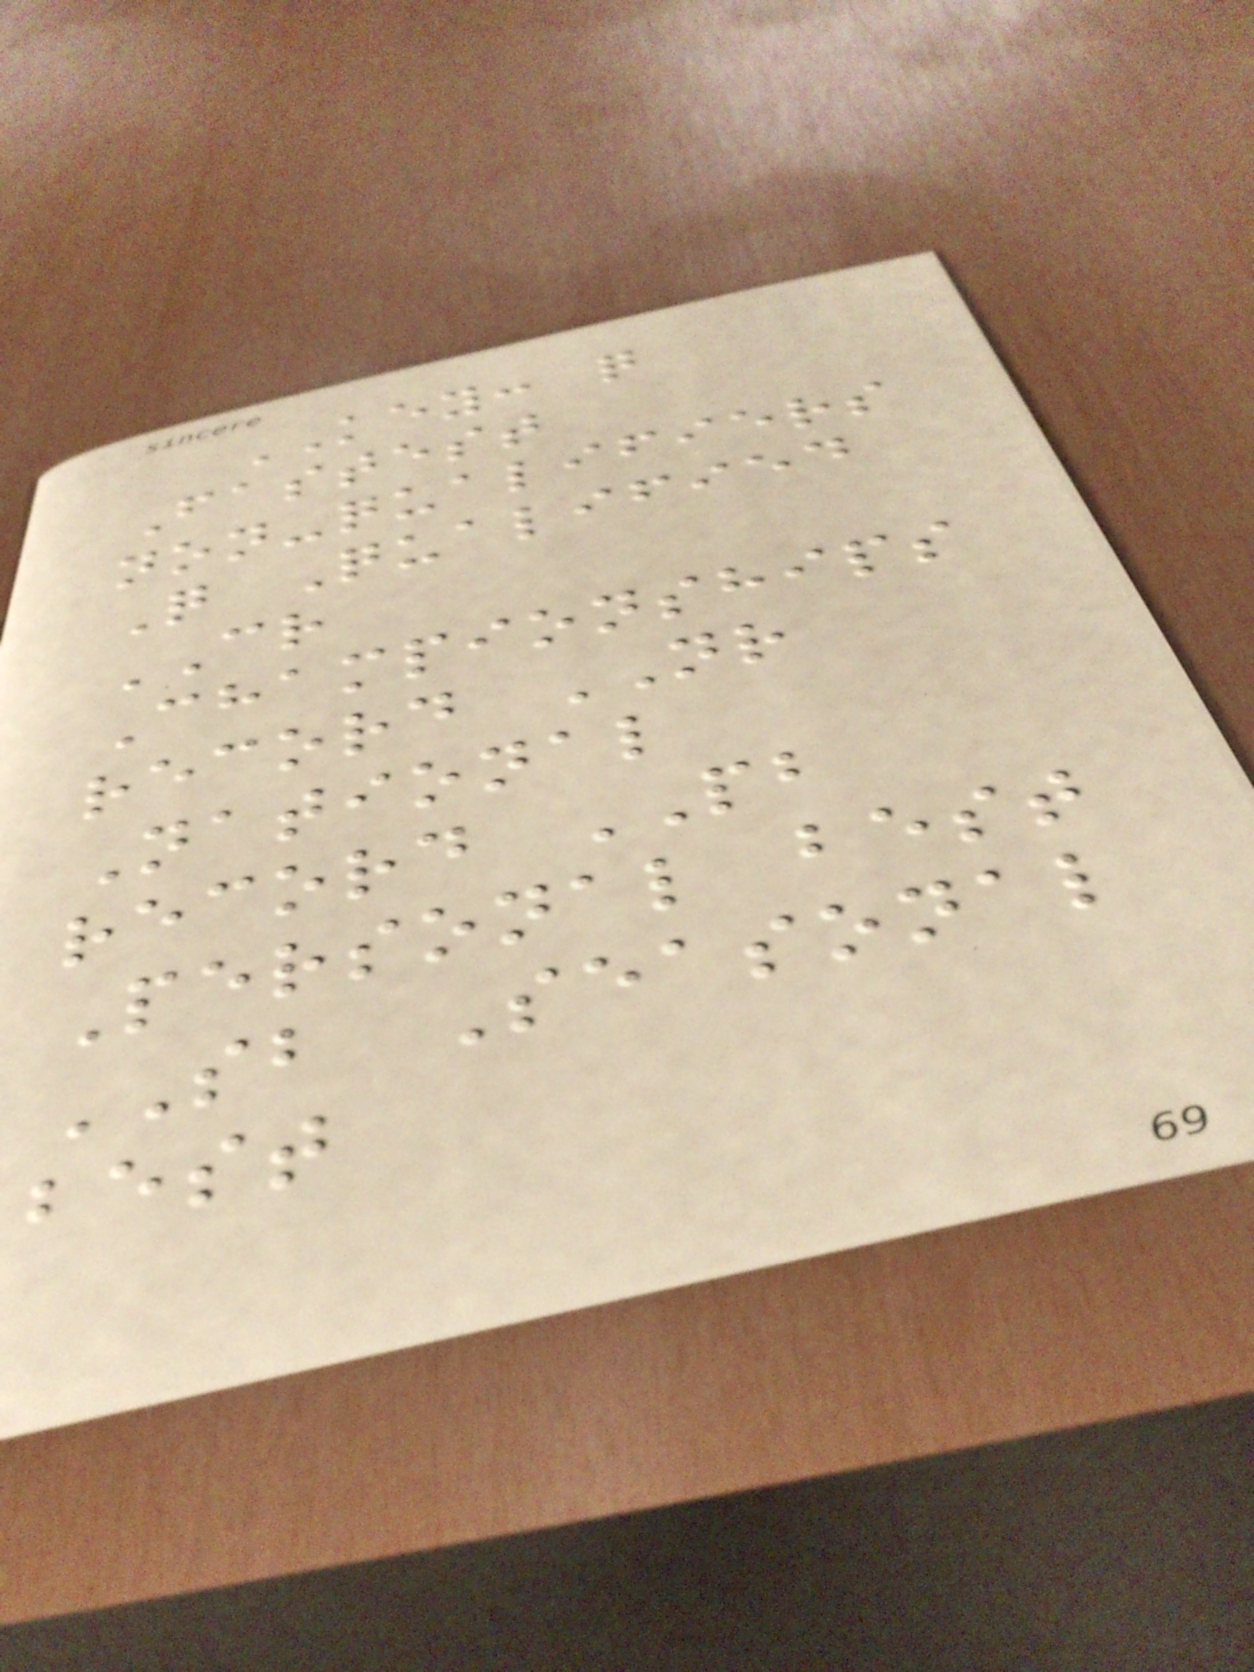KEY: q
Fastest
non-qualifiers
Q Qualified
CR
Championships
record NR
National
record PB
Personal best
SB Seasonal
best
